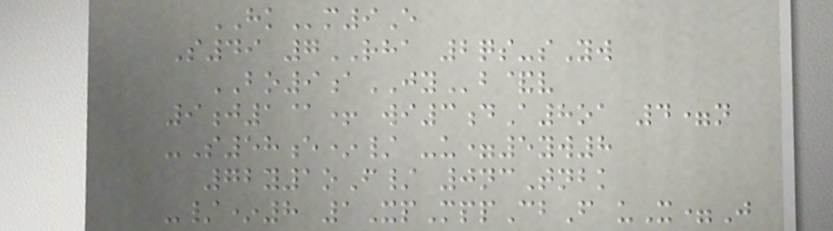HKm9E
S49 7RHA 2qs-sYw
BO9aJYb&v
9j1@+ wi3dA8oa 4=n
-S58e*/ -u=5yw8
72y1oF/ 0ncTnbk
-/*8 1XpMppCbF uX=J
